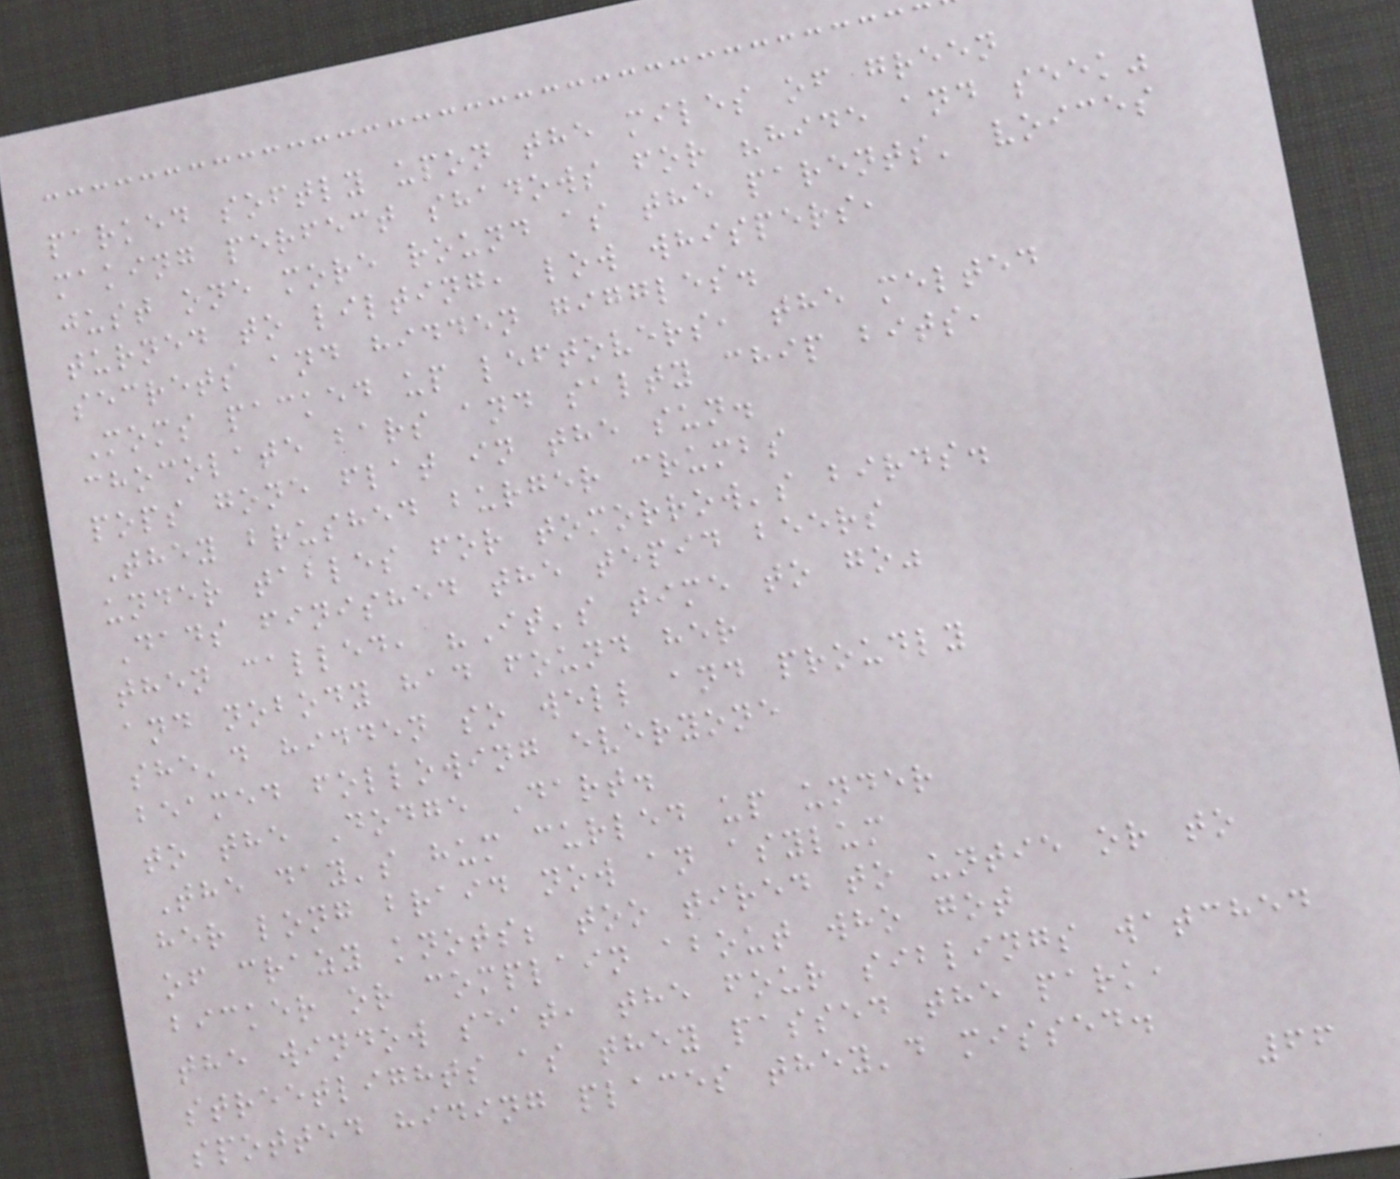parked softly upon the miles of green
making perfect shadows for "hide and seek"
just one more round as the parents' voices
turned to lilting, low whispers,
secrets and hidden giggles.
Moms packed up leftovers, the melted
chocolate bars and salty chip bits,
pops gone flat in the sun.
They brushed burger crumbs
under tables for tomorrow's birds.
Dads finished the tepid beers
then called, "It's time to go"
and nobody had found her
she'd hidden so well and proudly
beamed following everyone
to the Dodge Dart.
The day's hum curled up under
her long braid now an asylum
of crazy knots; too tired to untie or to
bicker or complain about who got
the window seat, the four siblings watched
streetlights as they passed the park,
spotted hiding places they'd missed.
66
